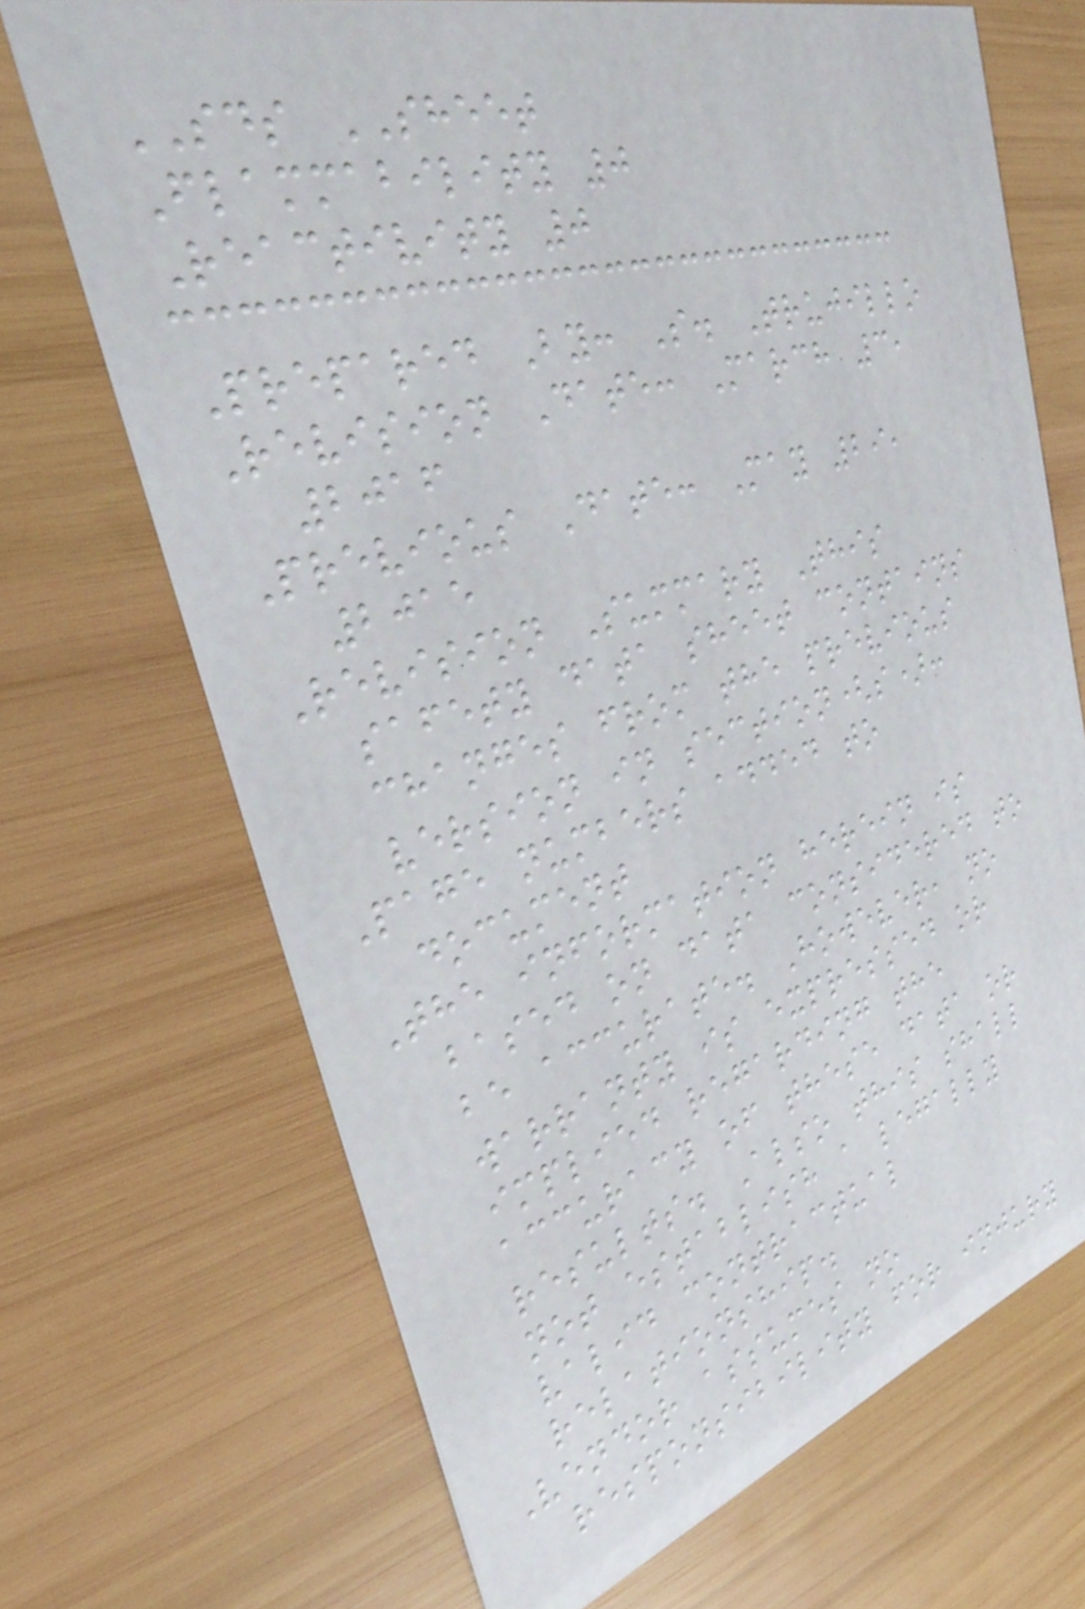SDS SHEET
Flammability 0
Reactivity 0
Prepared By: S. Trujillo
Revision Date: March 3,
2016
Previous Date: May 29,
2015
Revision Summary This
safety data sheet contains
changes from the previous
version in section(s):
Page numbers added to
document
The information herein is
based on data considered to
be accurate. However, no
warranty is expressed or
implied regarding the
accuracy of these data or
results. Also this shall
not establish a legally
valid contractual
relationship.
Vendor assumes no
responsibility for injury
